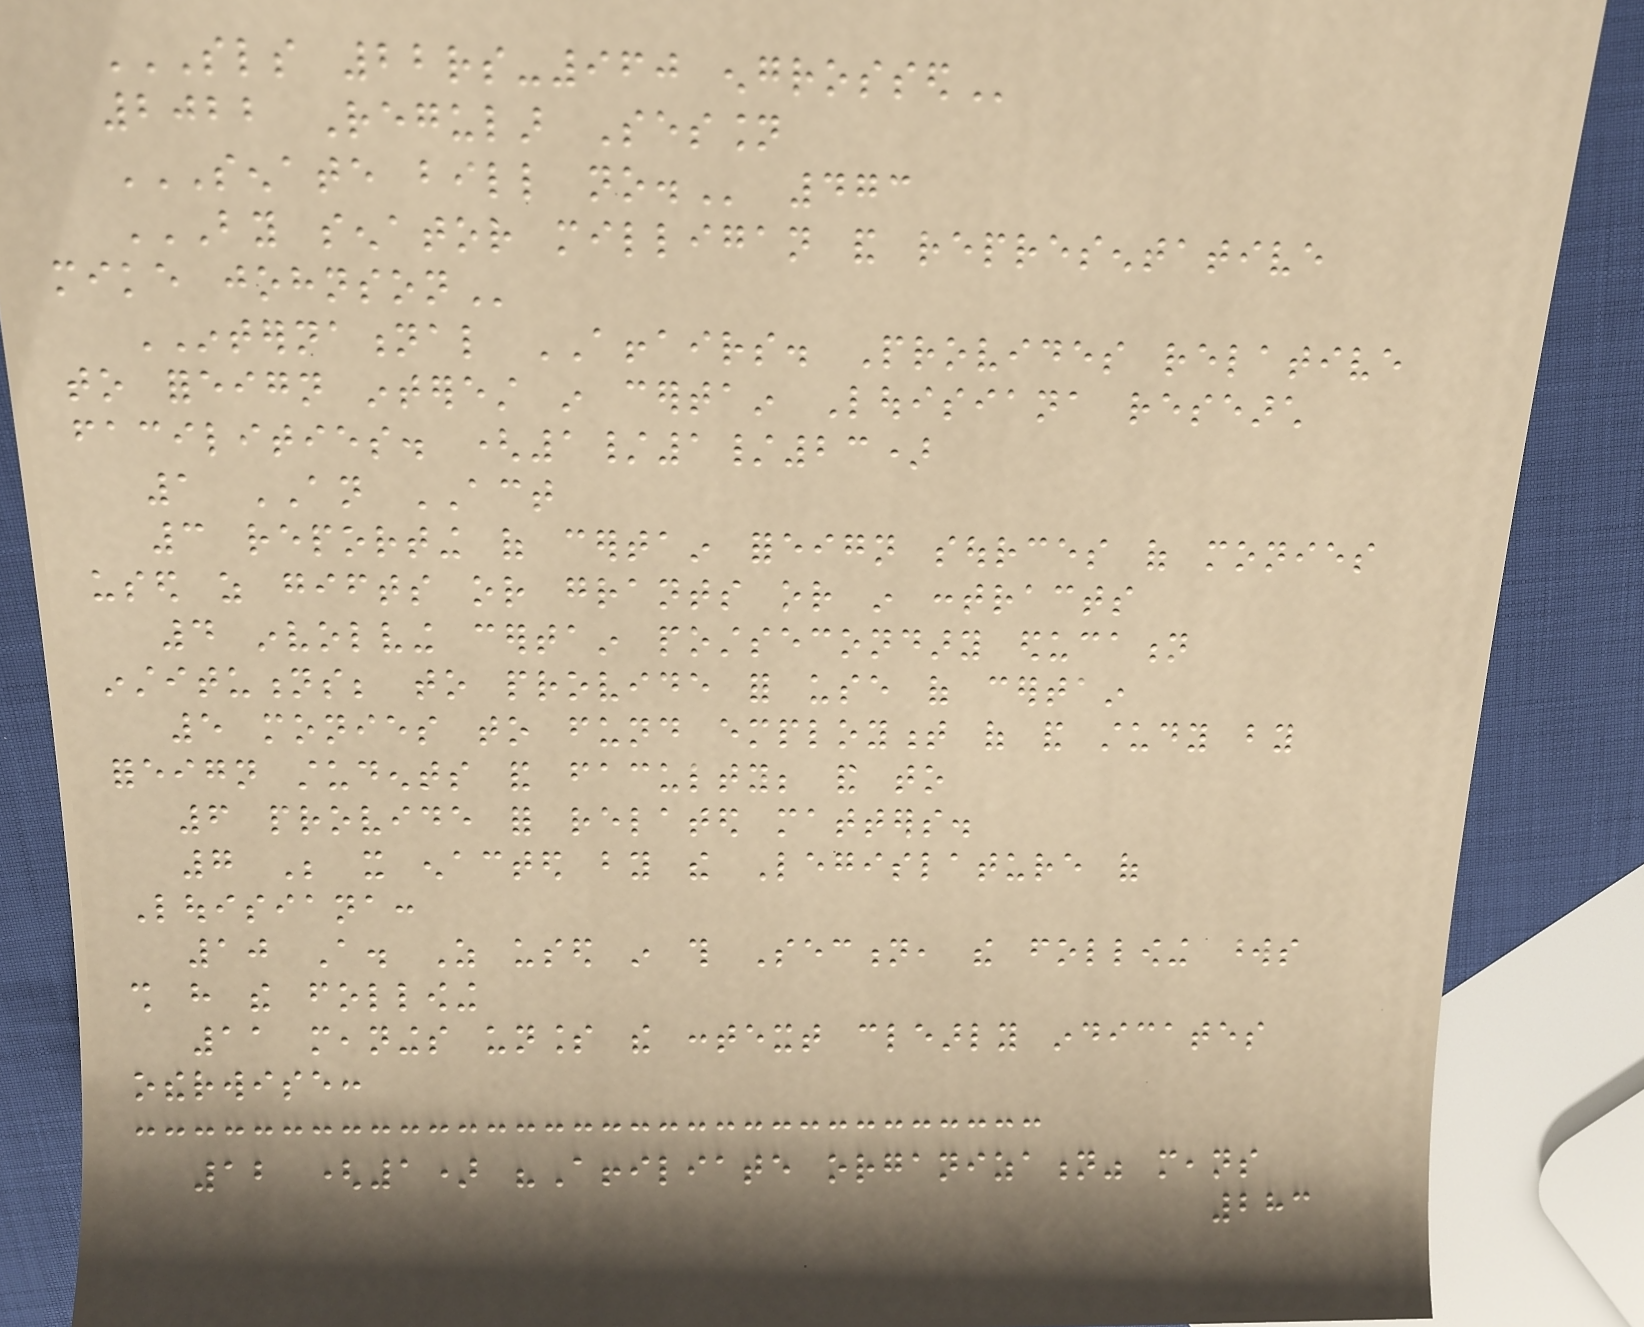SLS 22RS-960 ENGROSSED
2022 Regular Session
SENATE BILL NO. 473
BY SENATOR MILLIGAN AND REPRESENTATIVE
MIKE JOHNSON
INTERNATIONAL AFFAIRS. Provides relative
to foreign interest in certain Louisiana research
facilities. (1/1/23)
1 AN ACT
3 reporting of certain foreign sources of monies
used as gifts or grants or in contracts
4 involving certain postsecondary education
institutions; to provide for use of certain
5 monies to fund employment of and study by
foreign students and faculty; and to
6 provide for related matters.
7 Be it enacted by the Legislature of
Louisiana:
10 A. As used in this Section, the following words
shall have the following
11 meanings unless the context clearly indicates
otherwise:
12 (1) "Affiliate organization" means
283
